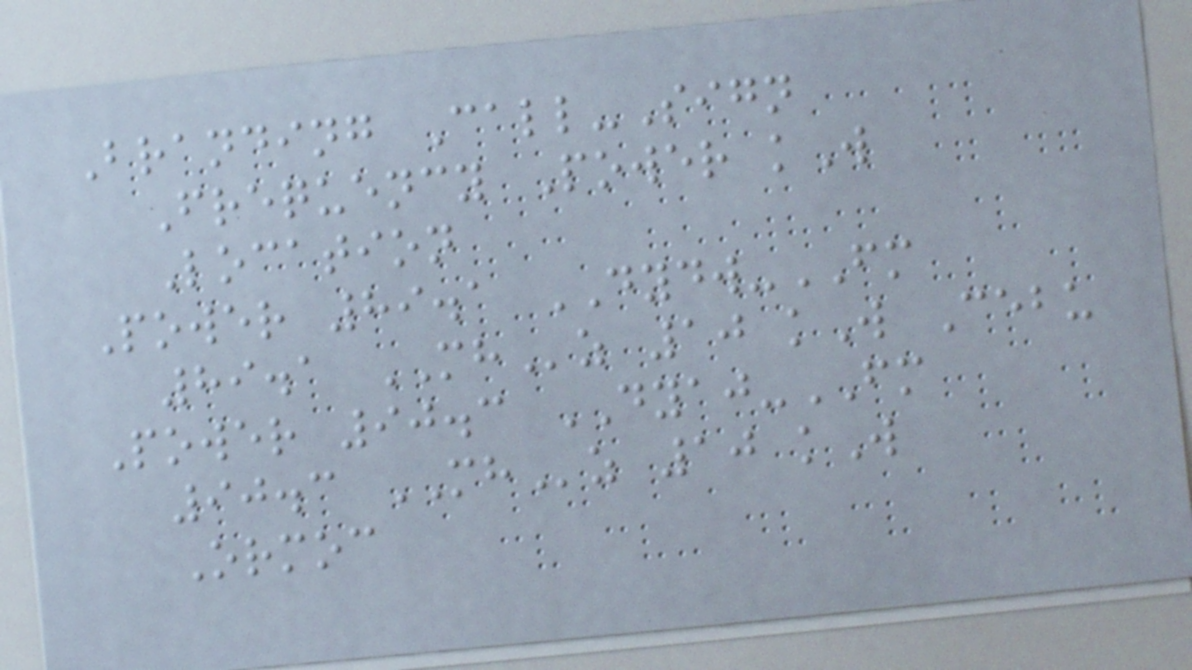Branding Call-Sign
Frequency Power kW
Location
Power 89.1 DYDW-FM
89.1 MHz 10 kW Cebu
Power 90.3 DYAJ-FM
90.3 MHz 10 kW
Ormoc
